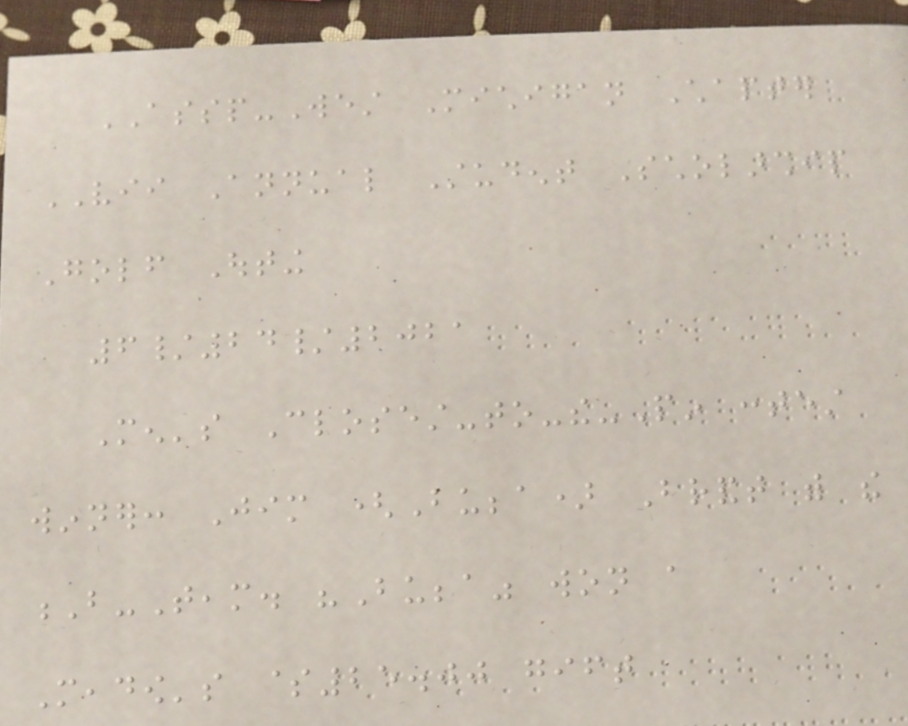ASSP-West Michigan Chapter
VII Annual Student Scholarship
Golf Outing
6/24/2021
Men's Closest-to-the-Pin contest
winner: Jim (Bubba) Brandt with the
B-Team. "Bubba" won a
Meadow's $25.00 gift
